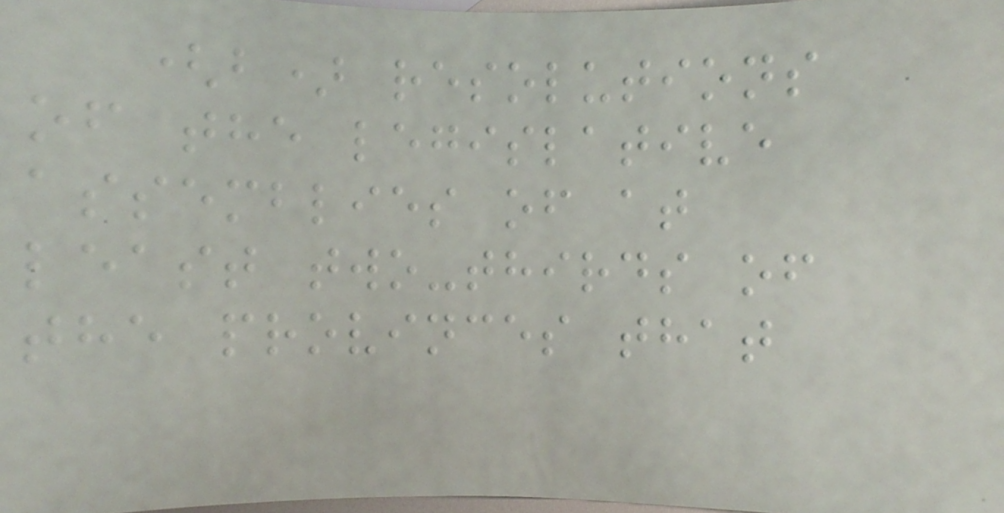(b) resolutions
of the legislative
assemblies of at
least two-thirds of
the provinces that
